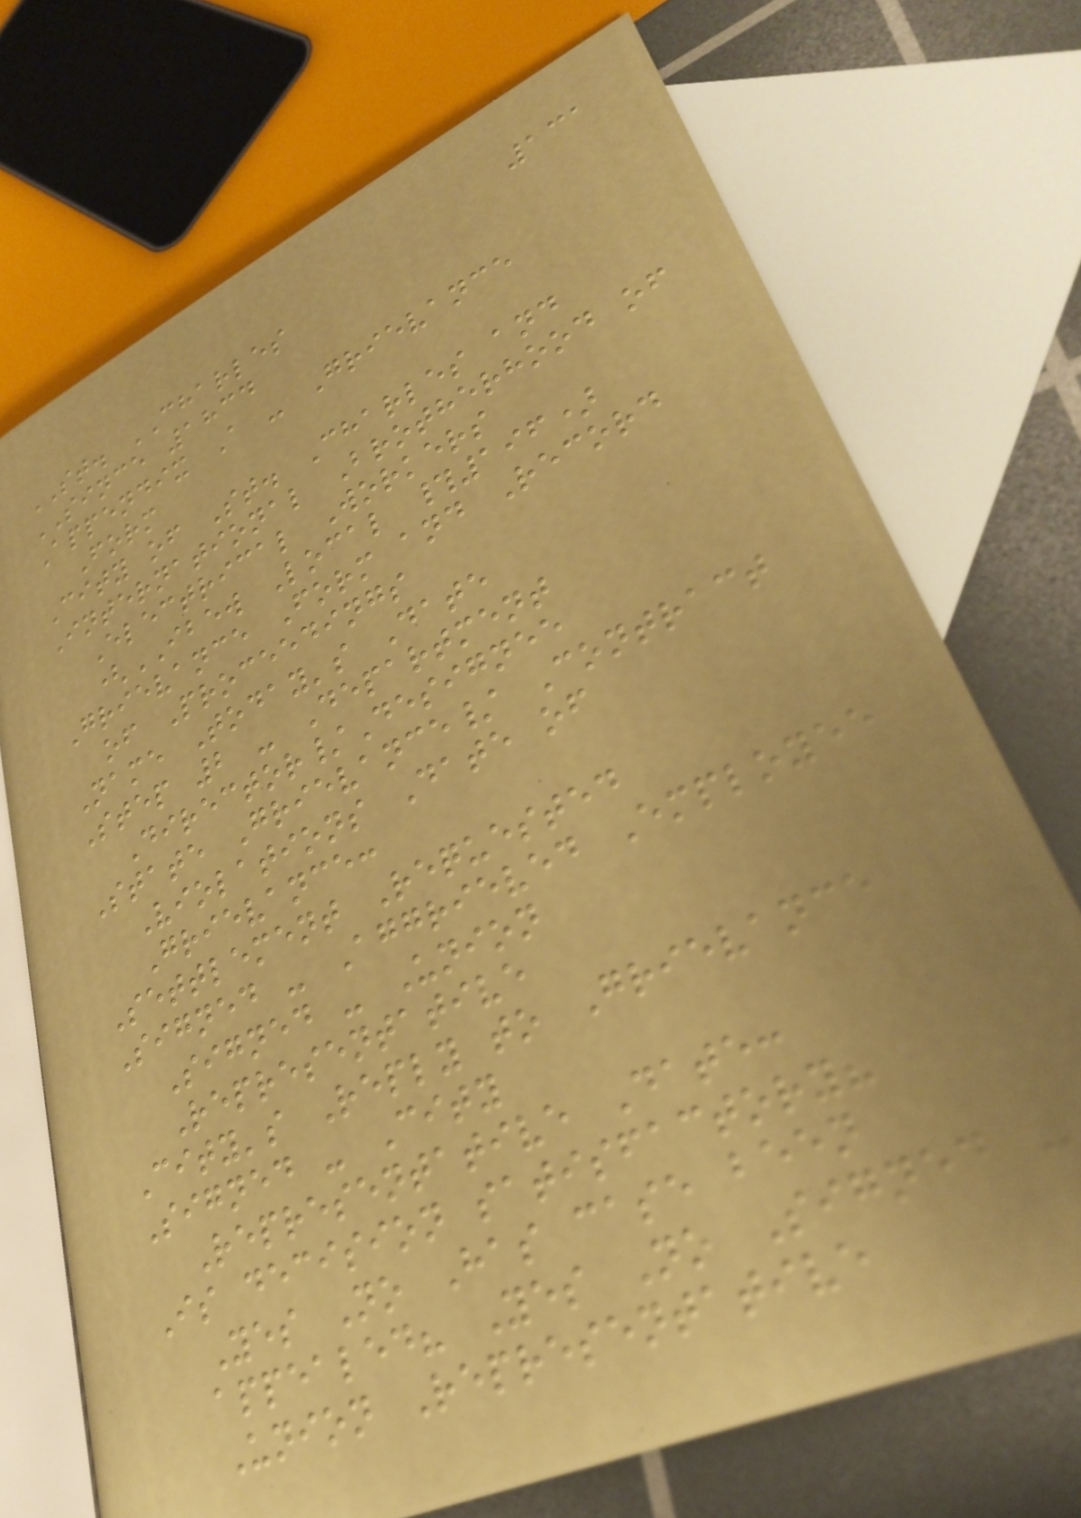131
ST. CHARLES
SINCE 1834
Appendix A - Grievance
Form
City of St. Charles and
International Brotherhood of
Electrical Workers
(IBEW Local #196)
Grievance Form and Record
of Proceedings
Name Today's Date
Step 2 - Department
Director/Designee
State Grievance/ Contract
Violations Date of
Grievance:
Settlement Requested
Signed - Aggrieved Employee
Signed - Union
Representative
City's Reply to Grievance
Signed - City
Representative Date:
Is decision satisfactory?
Yes No Has case been
appealed? Yes No Signed -
Union Representative
